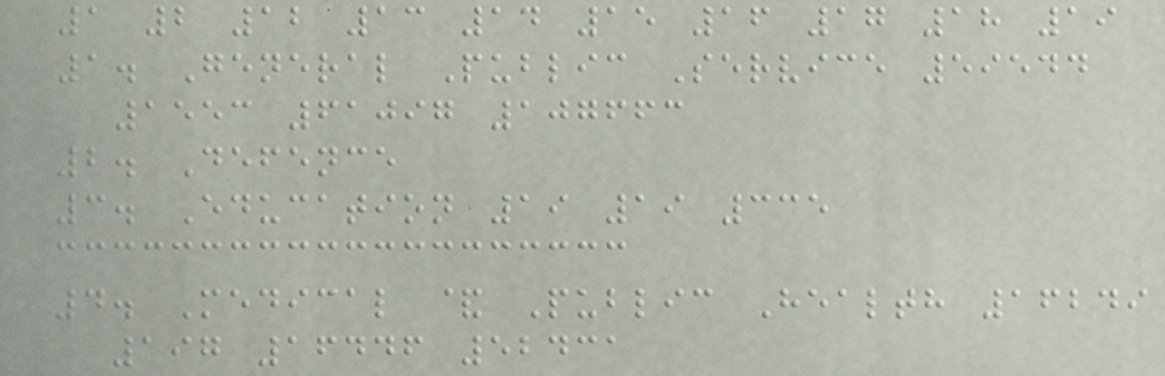1 2 12 13 14 15 16 17 18 19
1. General Public Service 59544
1553 61097 107663
2. Defence
3. Education 19 19 335
4. Medical & Public Health 16249
197 16446 52431
